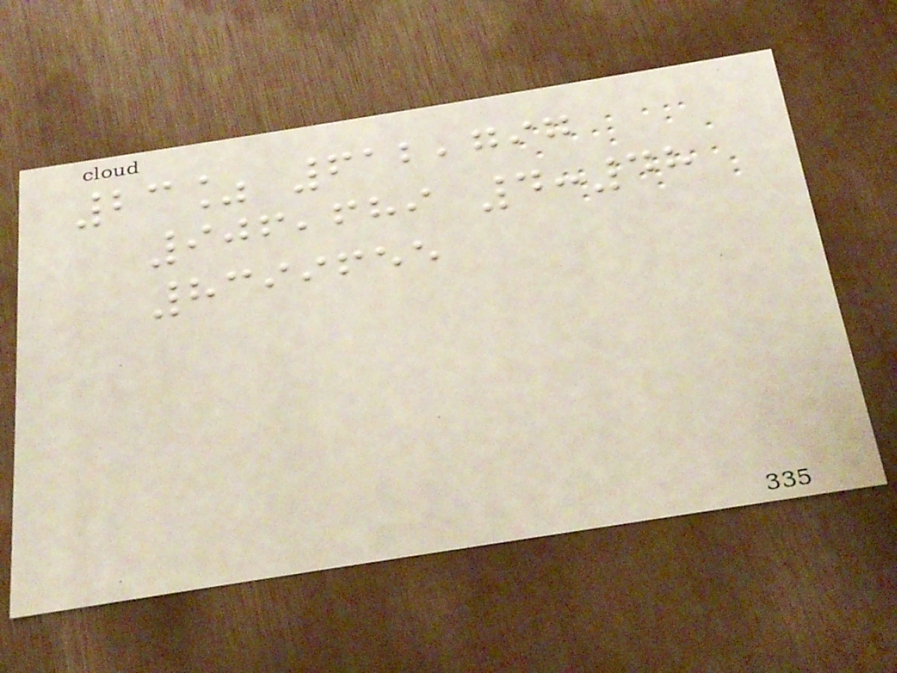23% 612,797
906,689 4:48
8399655
